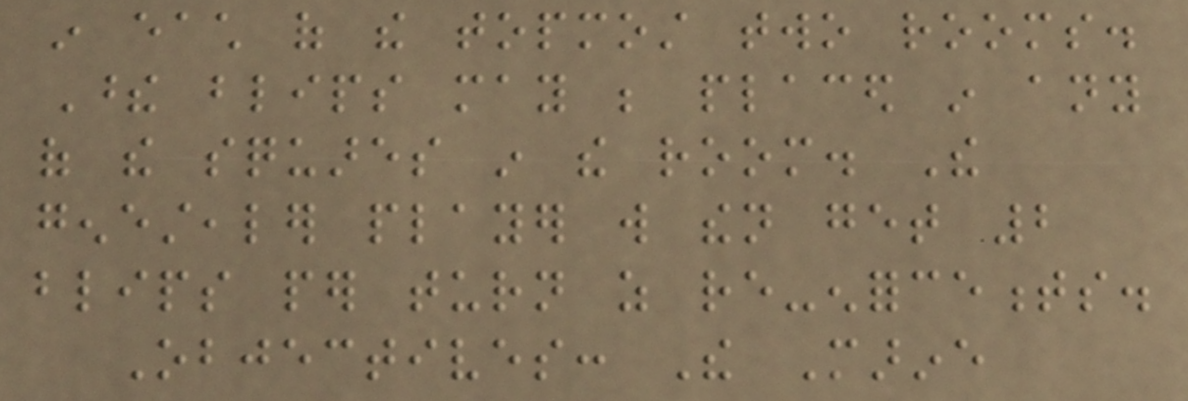in each of the topmost two rooms.
These blips may be placed in any
of the squares in the room. The
genestealer player will then get 2
blips per turn as re-enforcements.
Objectives: The Marine
